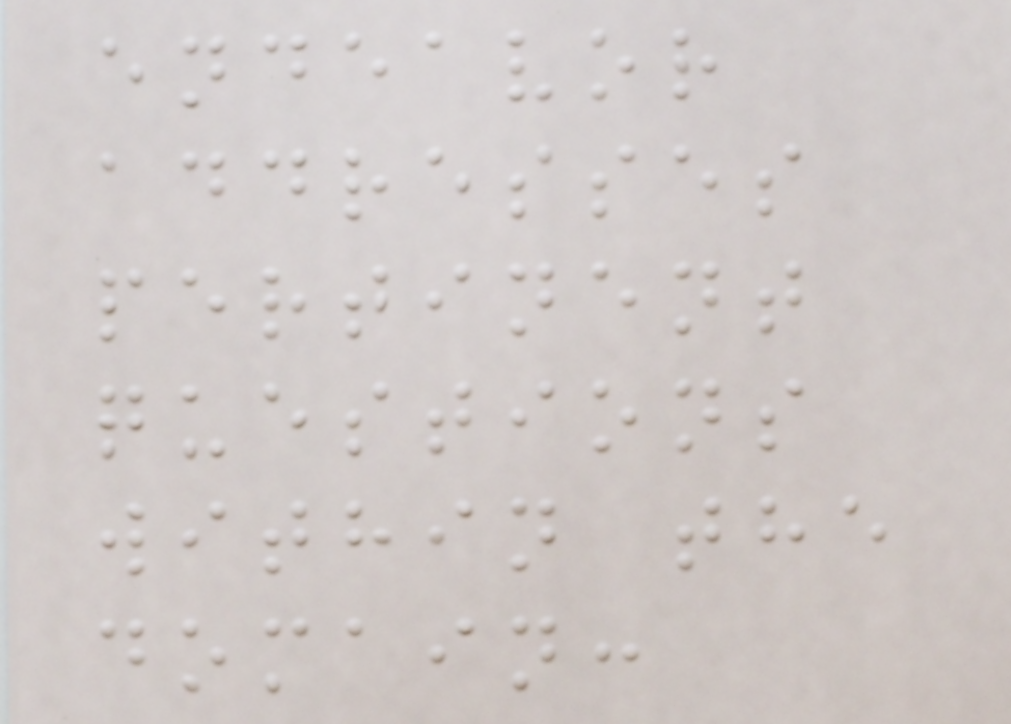endeavor
addresses
pertinent
questions
within the
domain:
